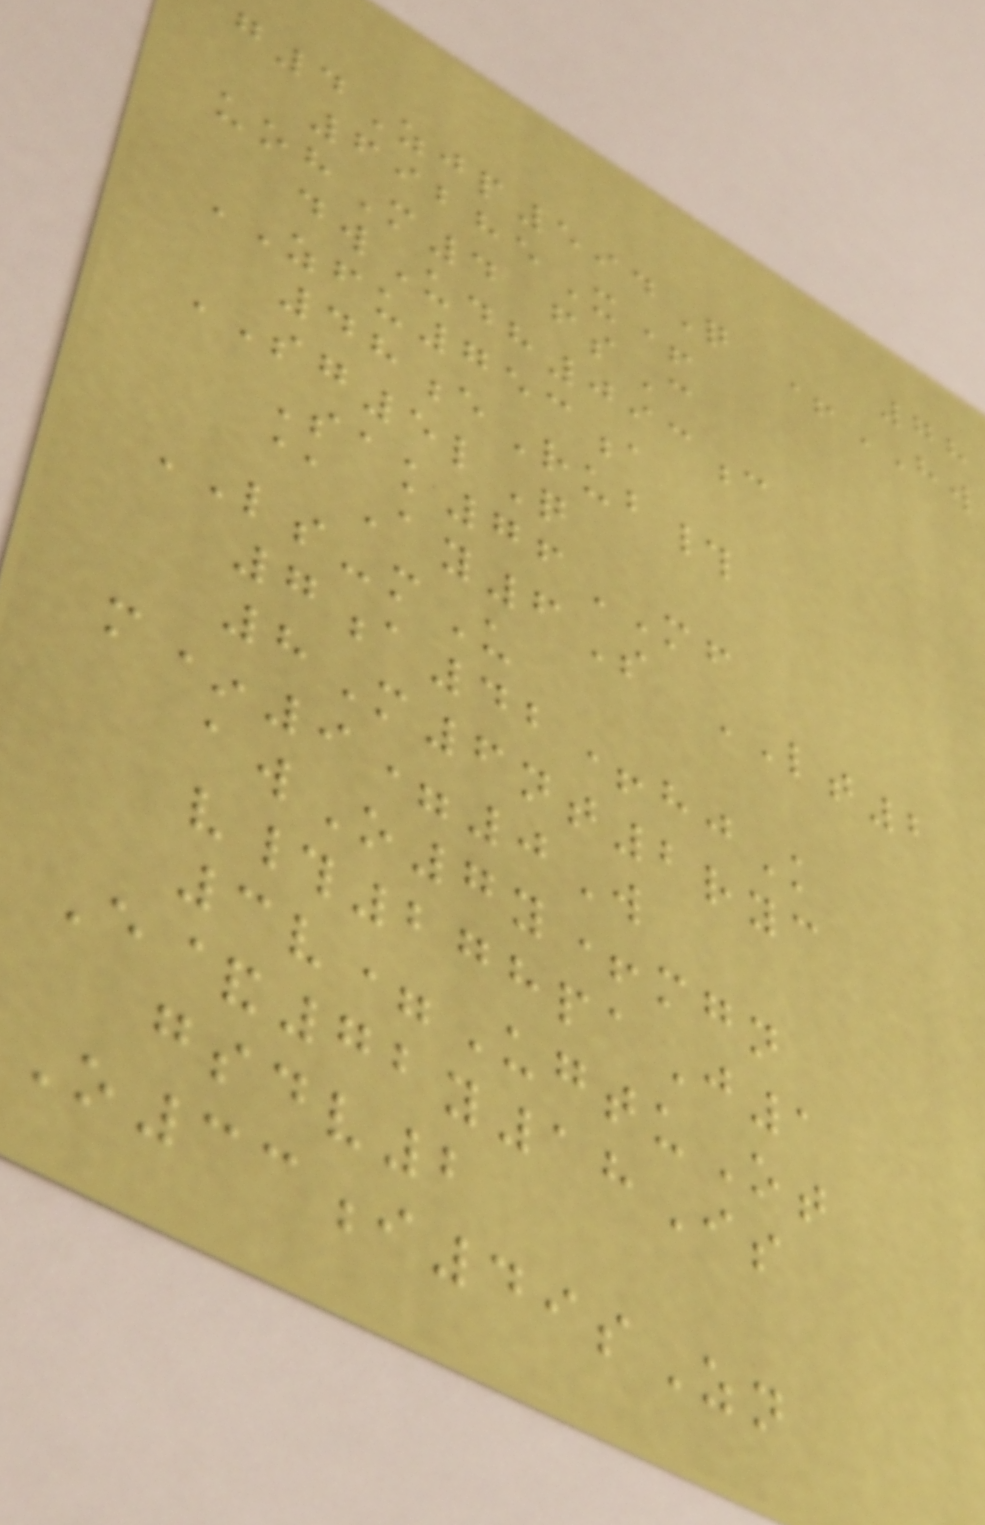78
g4Zjp594Q +HW
69285X+
uohM4 fsC
dwUdh093c
ZFU753a
48eRub#
SG5lQ
Sak76MF
@Ay6S LT2
LS-mU
7a42+hjK
8M6nt2ryc
m*9=0W
awO7y+mgn
v#278paJ1
3v=UgtuOt
E&72y18Is
gsdv2
O33i49sZn
